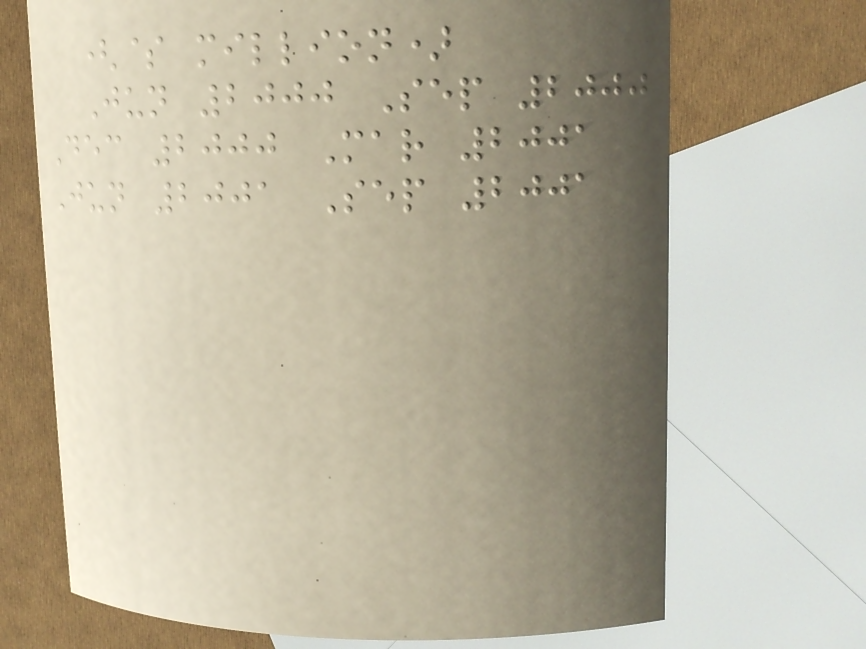($ million)
Jun 2000 Sep 2000
Dec 2000 Mar 2001
Jun 2001 Sep 2001
